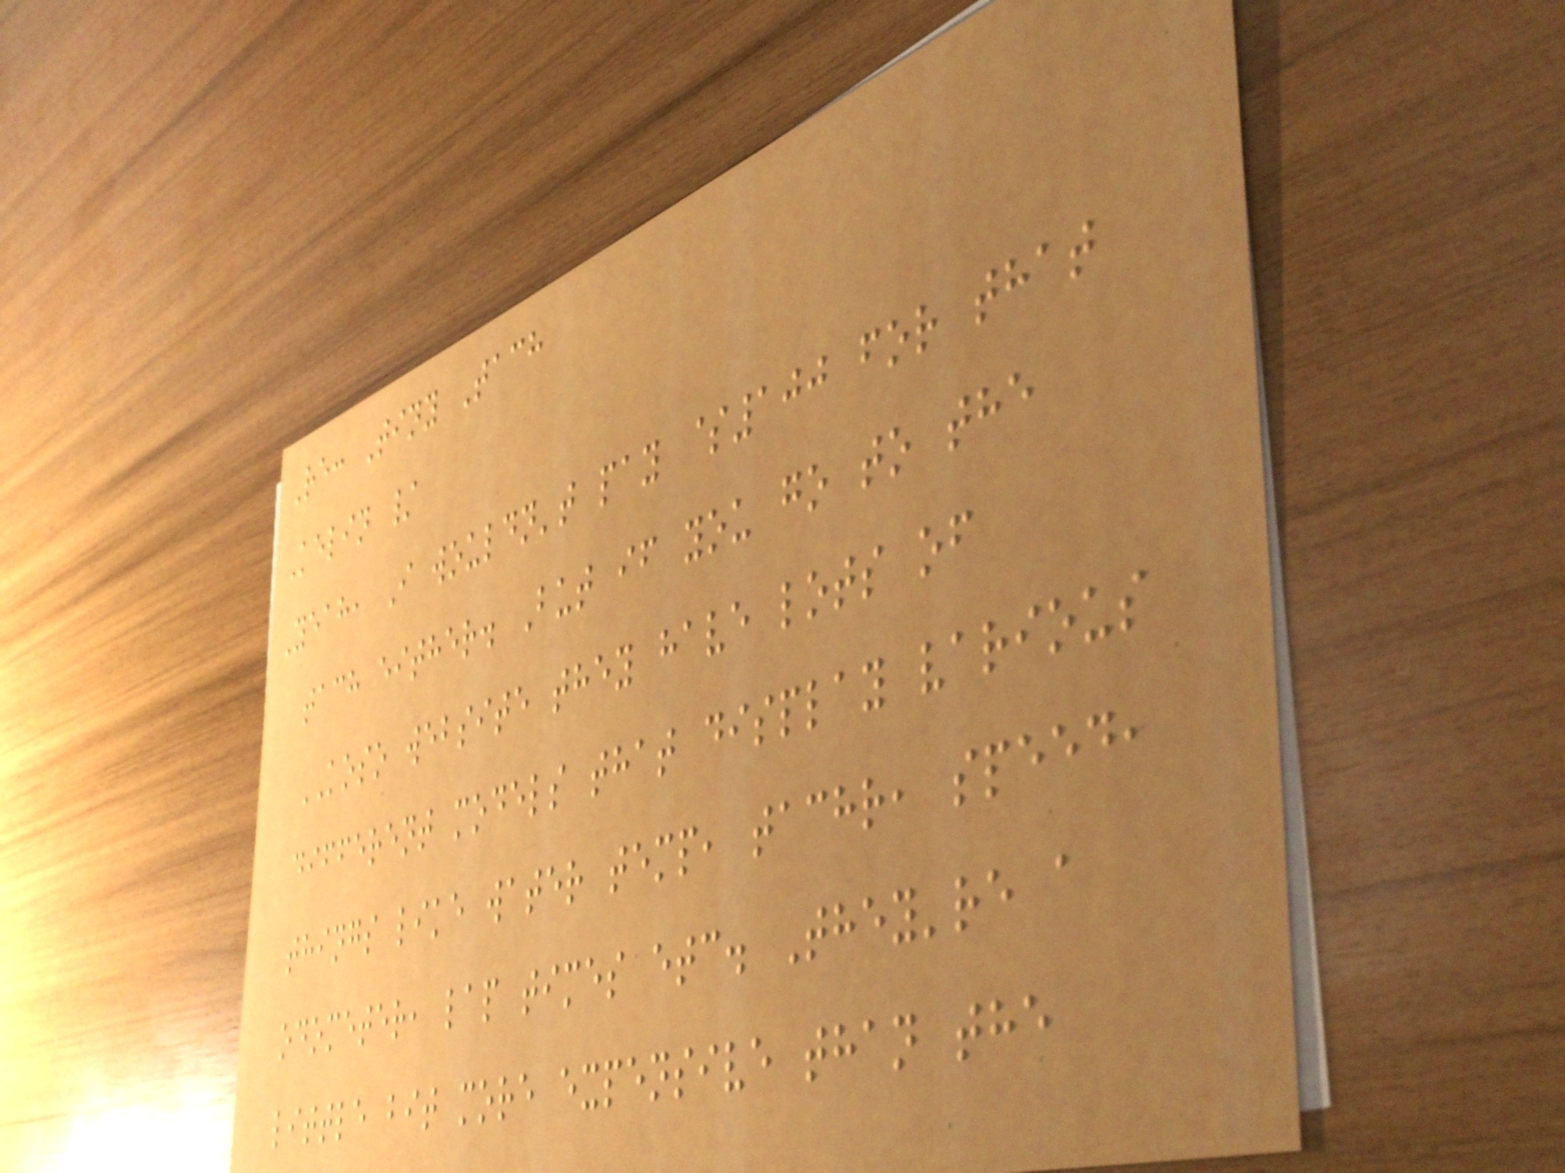Re: Tiny Tach
Kelin /
Yeah, I wouldn't pay $100 for that
tach either. But if you go to the
KOSO website they have lots of
different models that display various
things like water temp, tachr, speed,
odometer, lap times etc. They're a
little bit more expensive than the
